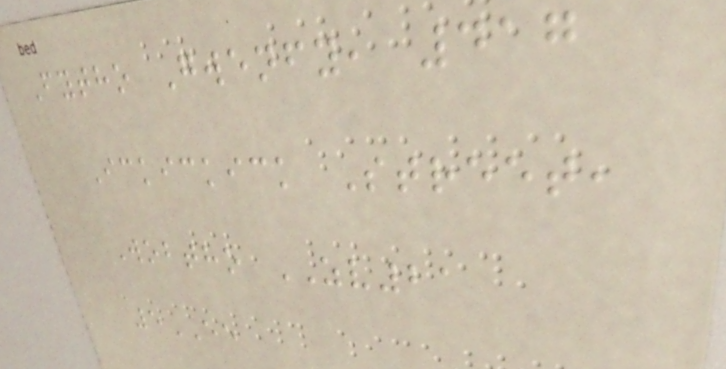Fytho Gwenfy, 417
Ickickick Street,
Wobtho ZV21
5EE
